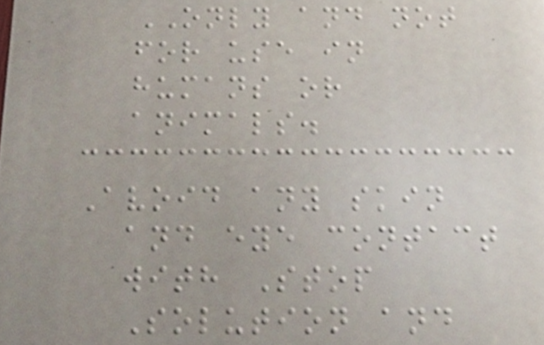ONLY and not
for use in
humans or
animals.
Avoid any skin
and eye contact
with Stop
Solution and
